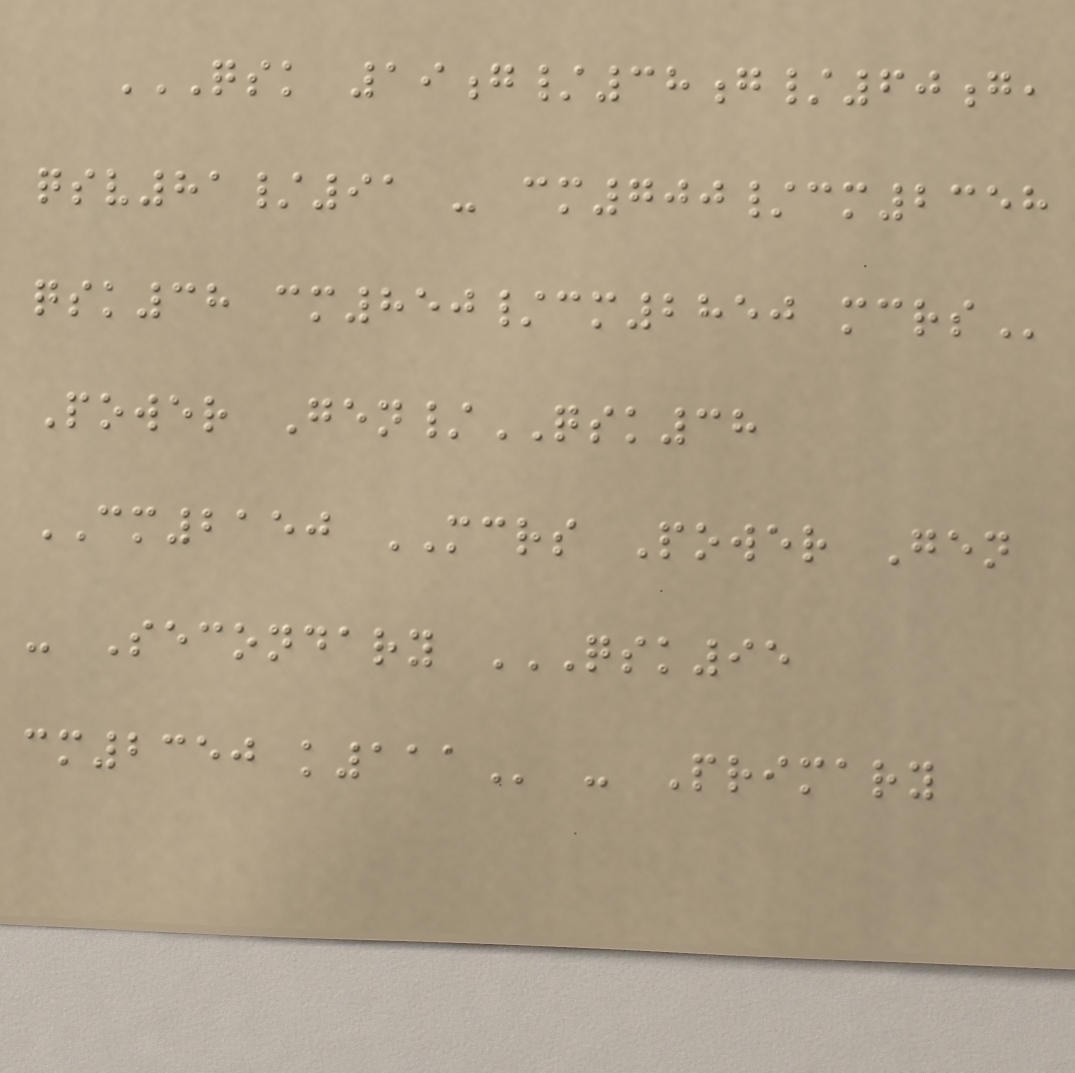QSK 19G/38G/60G,
QSV81/91 - CM700/CM2358
QSK38 CM850/CM2850 MCRS
Power Gen/QSK38
CM2150 MCRS Power Gen
- Secondary QSK95
CM2350 K111 - Primary
